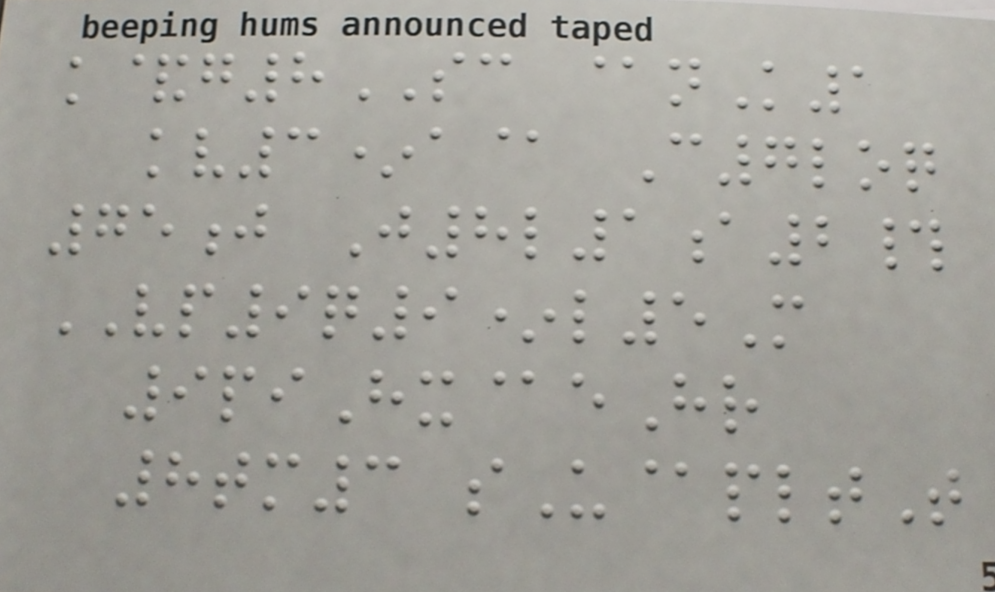k&g8SC @nK1
kv3*a@ C7loq
75j J8l1a2#
VP9q9*l5M
9piHx@eHr
8tm3 sU@pltT
